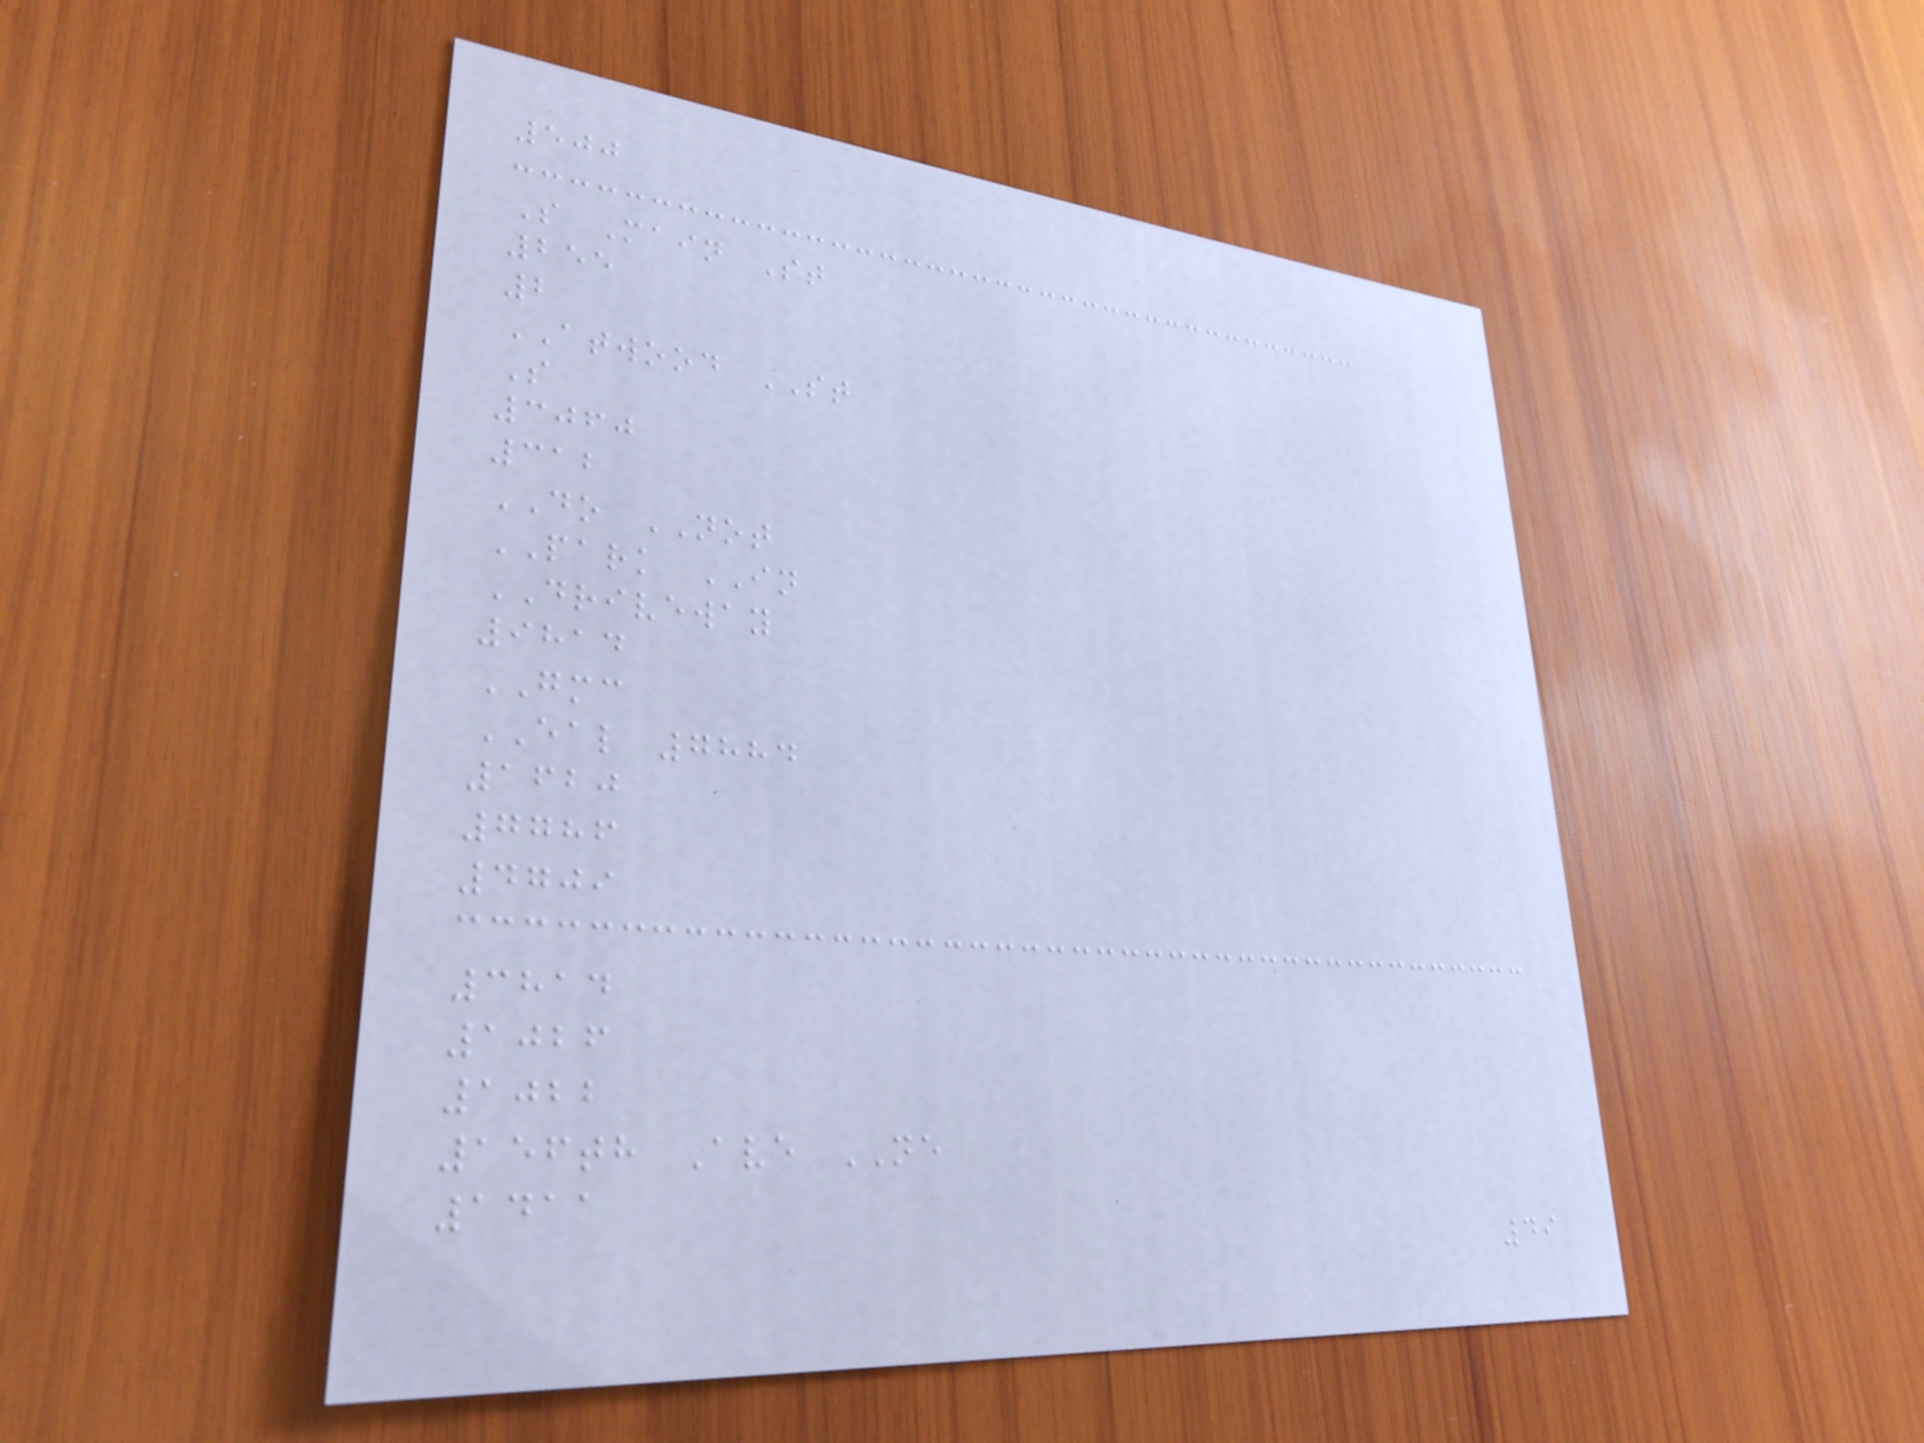500
S Main St
255
2
ATWOOD ST
S
3060
312
DO NOT
PARK IN
DRIVEWAY
9814
GMC
EAL 7884
1620
7786
4709
3814
1026
1022
156th Ave NE
1411
49
